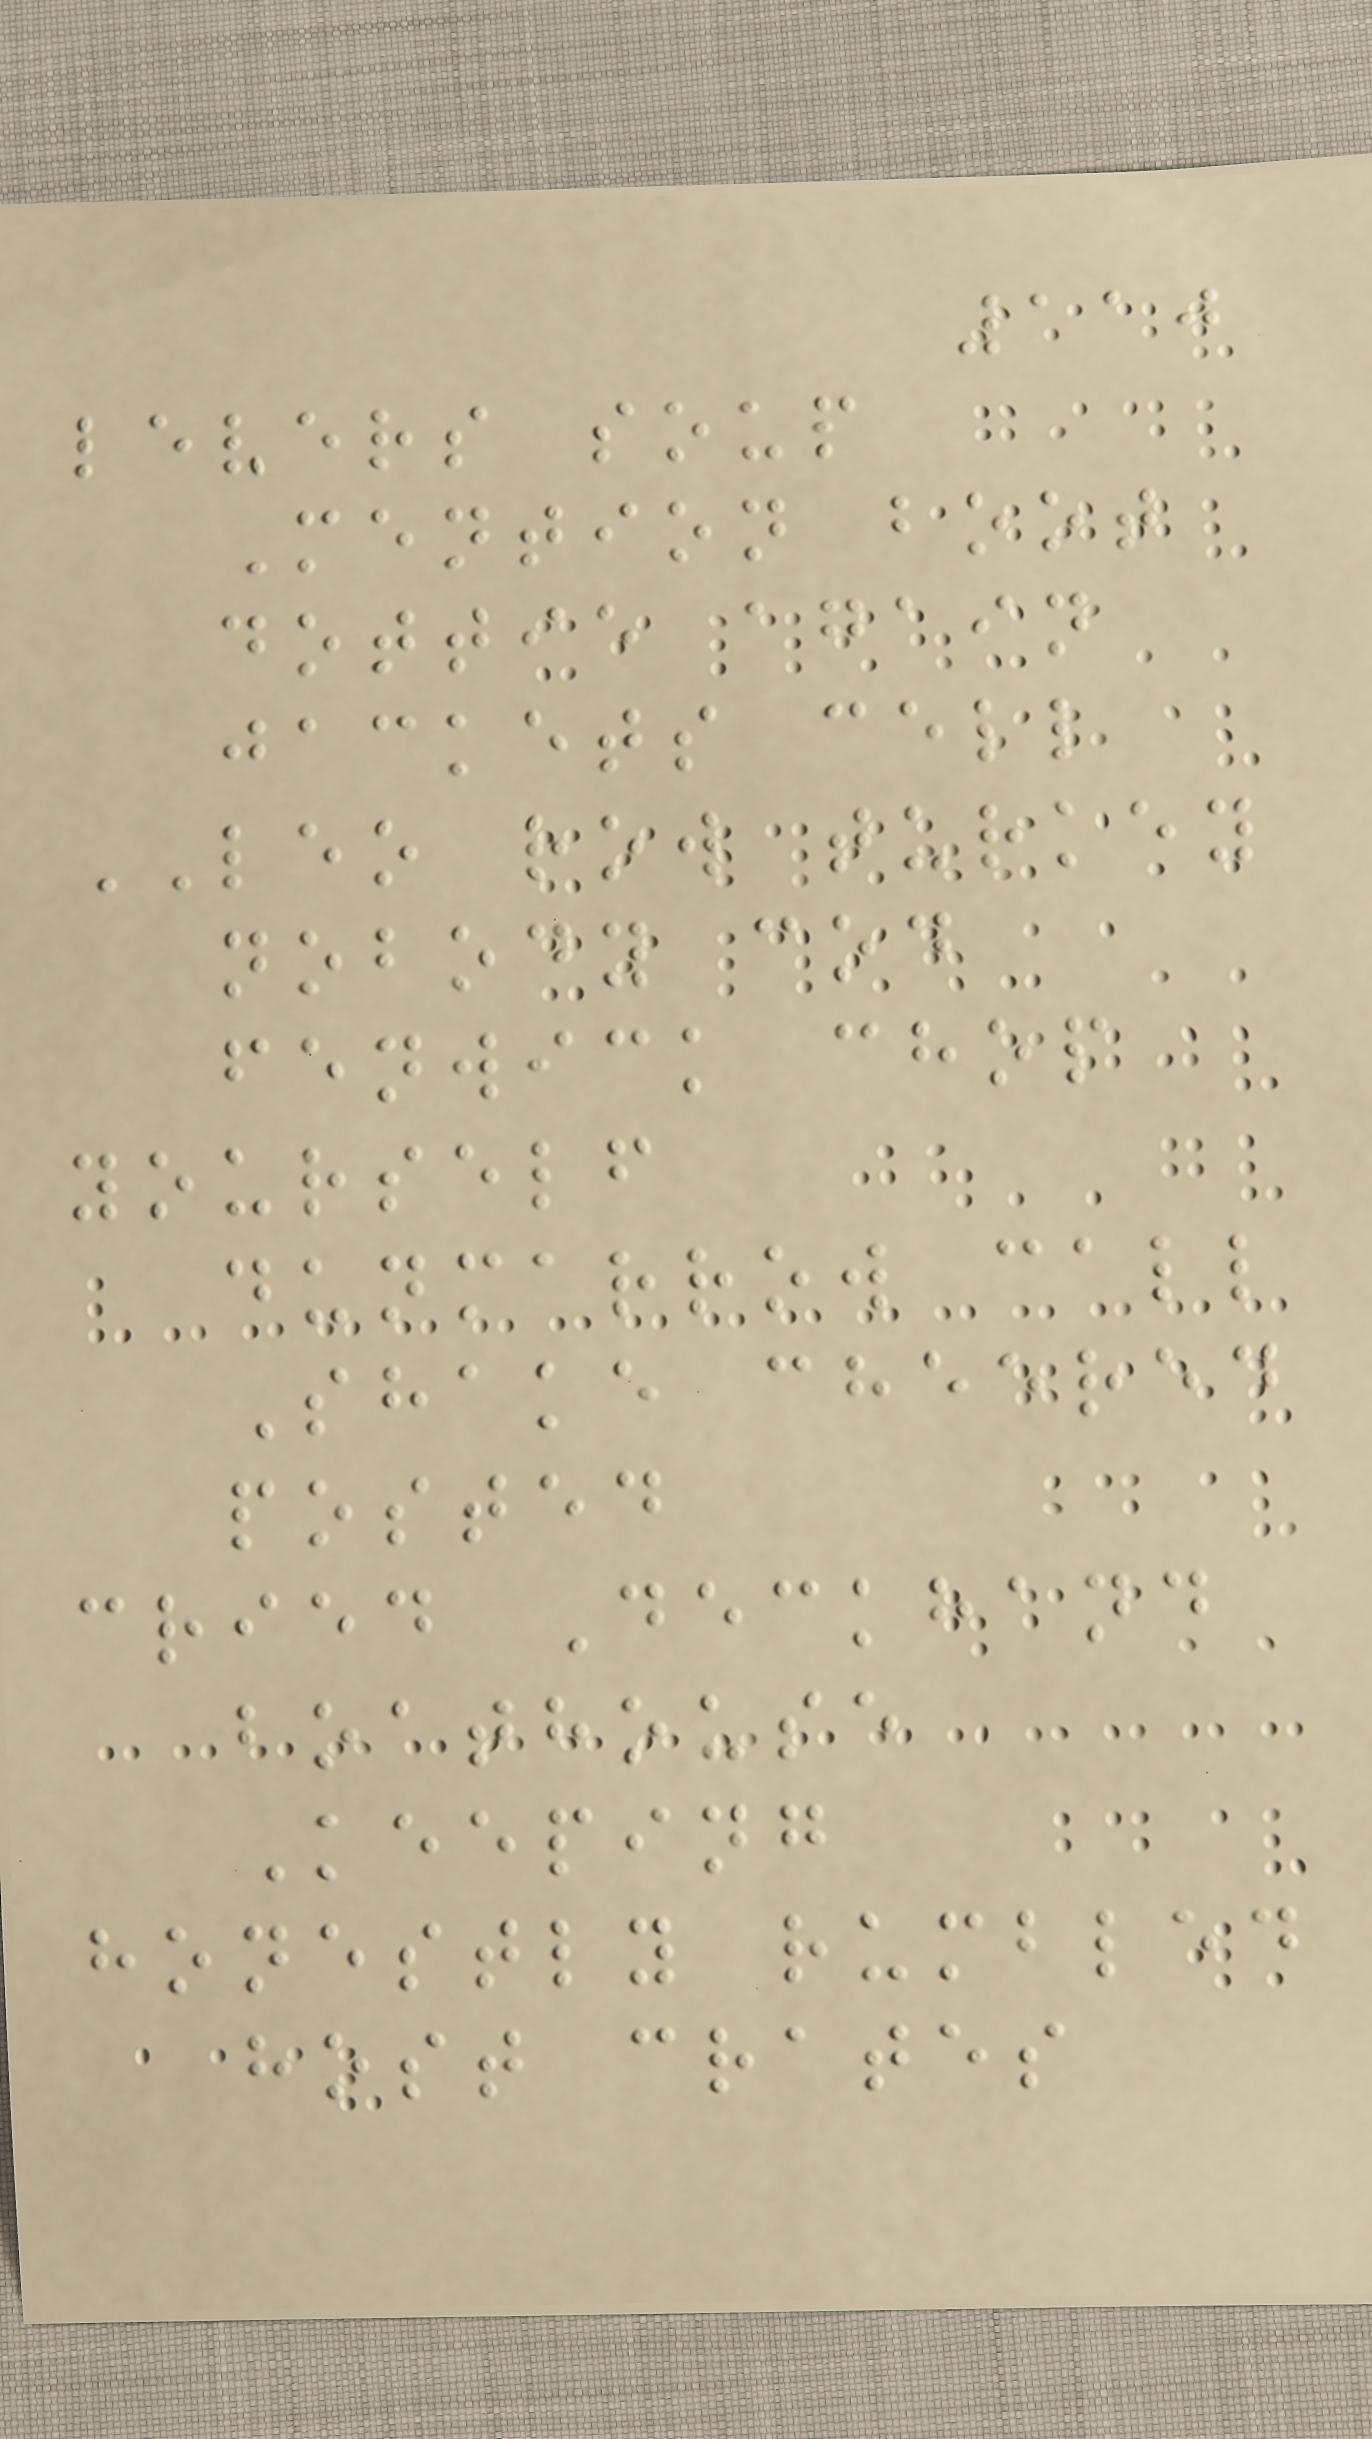110
levers soup
Mention boot
dottie again
jackets cell
LEO row turkey
nobody cod
fenwick chop
yourself
dunmarrow call
Shake cheered
posted
cried Deckhand
boathouse
Keeping
honestly rumbled
host crates
